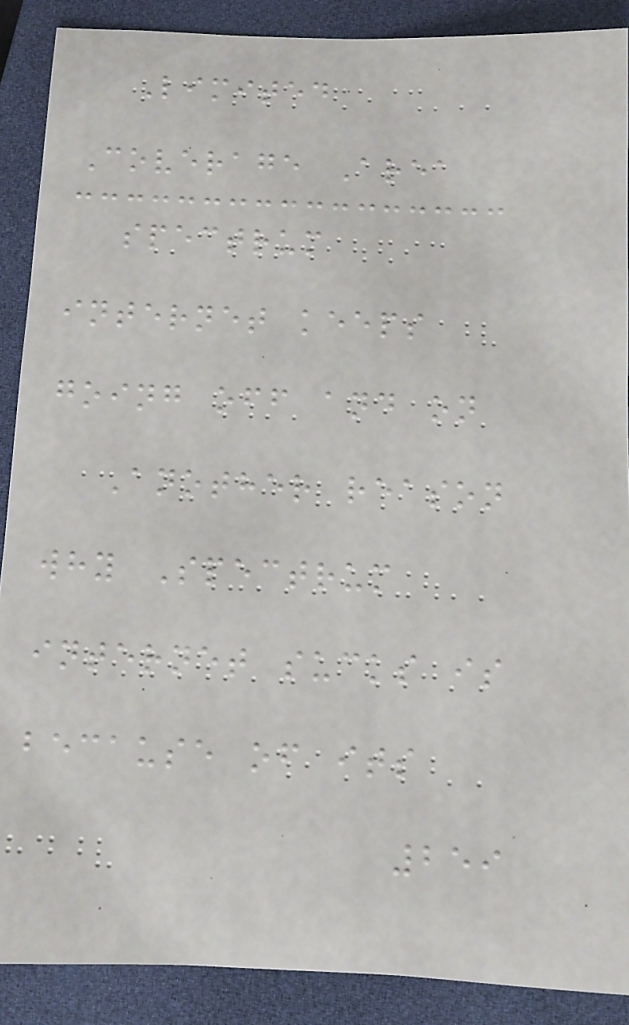Limited
Coverage Area
spectrum
internet keeps
going off and on
Another reason
why Spectrum
internet sucks is
because of its
259
